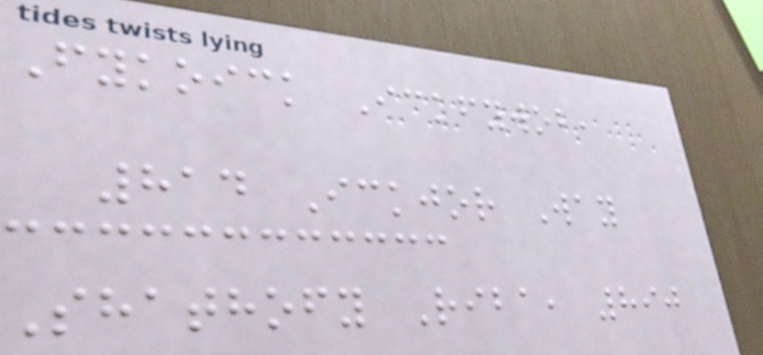Fykoick Ickfywob,
814 Ickjor Way
Shathofy Riba, 890
